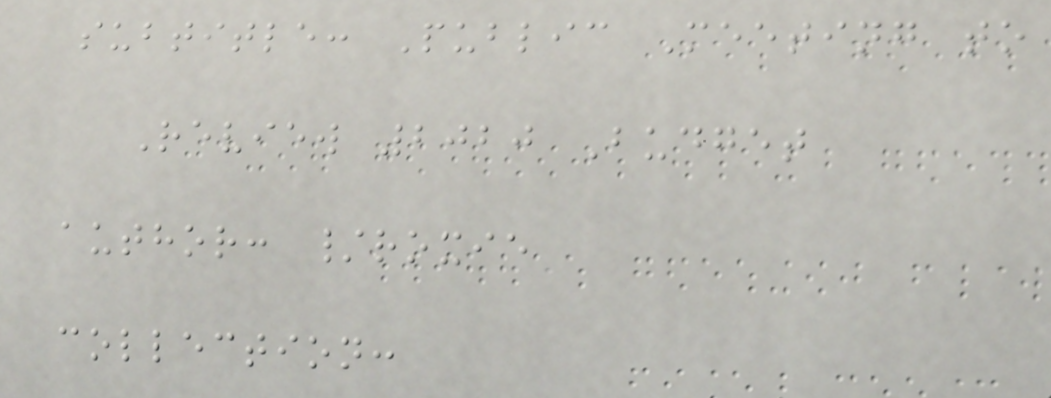subtitle: Public Meeting to
Review 2020 Budget
author: /roxie
collection:
